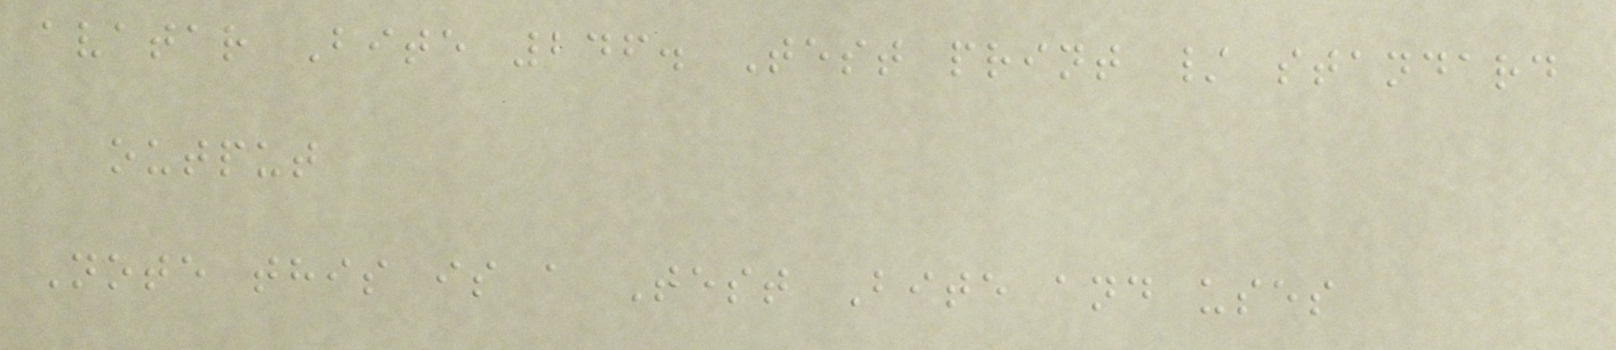avatar Bite 246. Test print / standard
output
Note this is a Test Bite and uses
